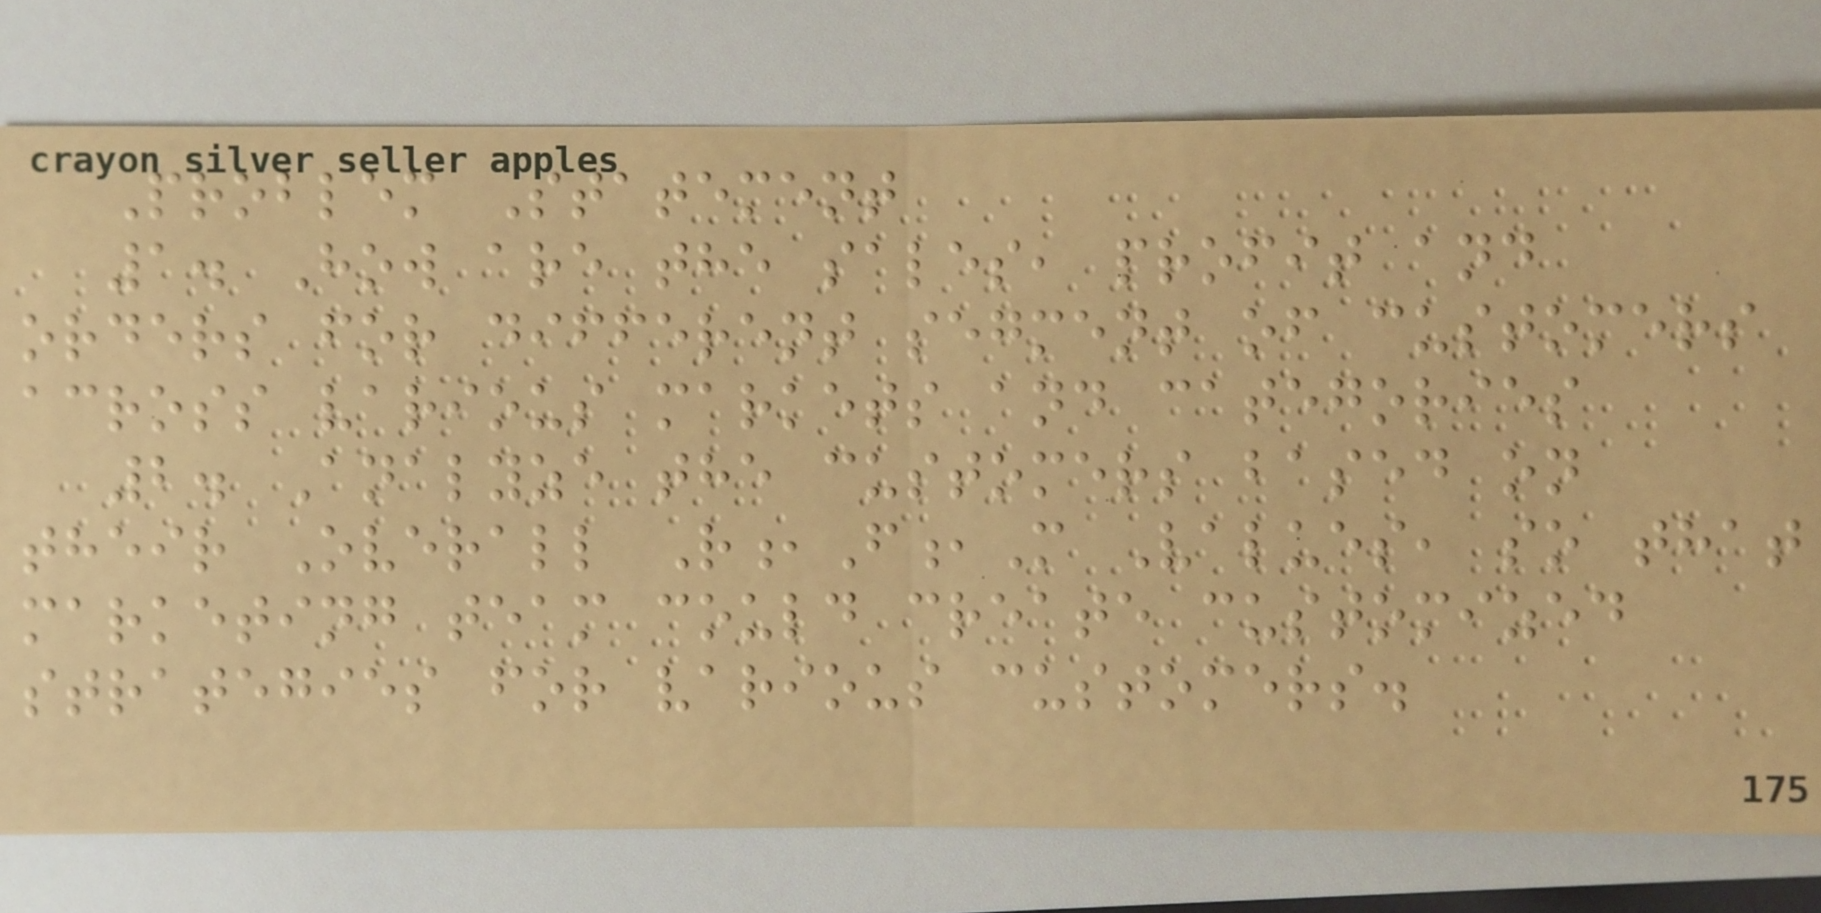Problem Statement
1. How are the sales, profit and
orders for different segment of customers
across various markets and categories
2. Analyze the customers based on
their Overall R,F,M Values, so that
marketing team could create customized
strategies for various customers.
